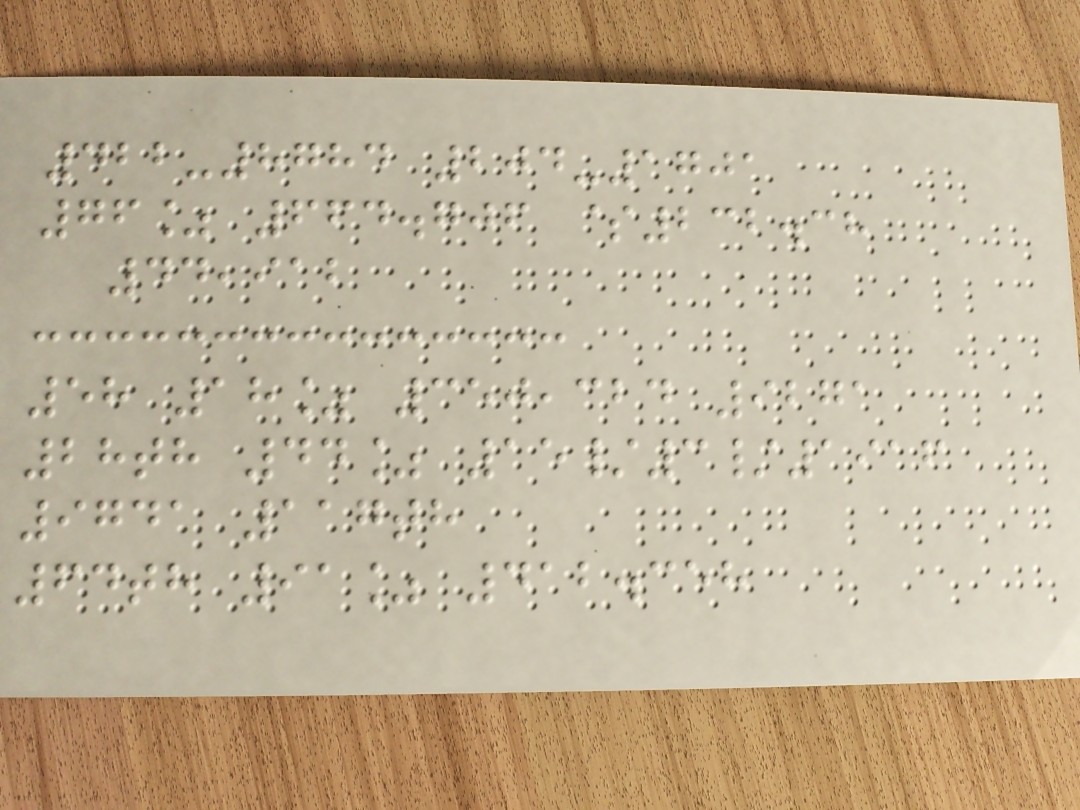422-8784 204-1701
76% 664.706 $232.38
44,912
58 18% 350,324 9271
28th 44% 15/3/1916
9741 117th
64th 91% 412.358
